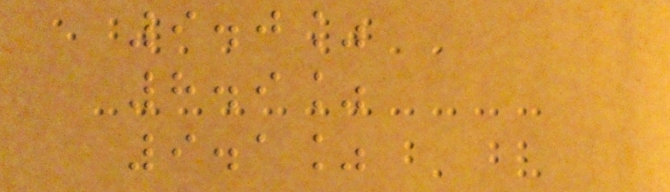9.0%
8.9%
9.1%
